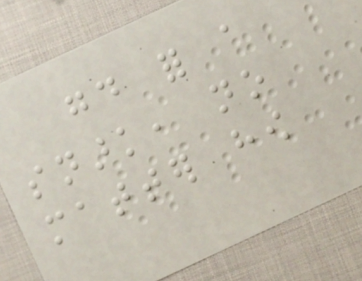good for a
snark, no
matter how
